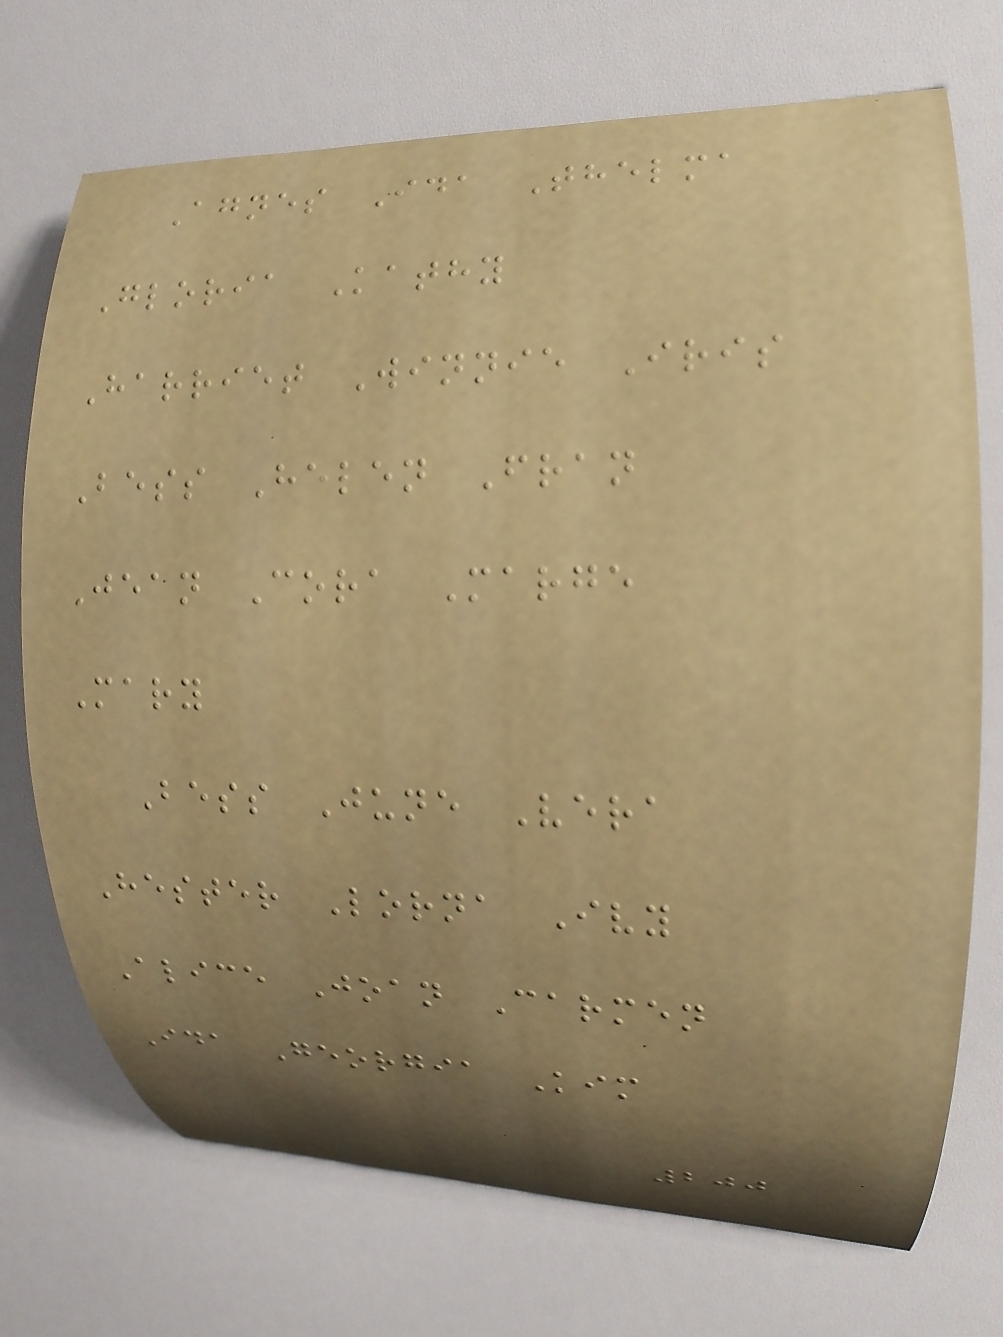Agnes Ida Thelma
Gloria Kathy
Harriet Winnie Iris
Bess Helen Fran
Jean Cora Marge
Mary
Bess June Vera
Hester Lorna Ivy
Alice Joan Carmen
Ida Georgia Kim
200
